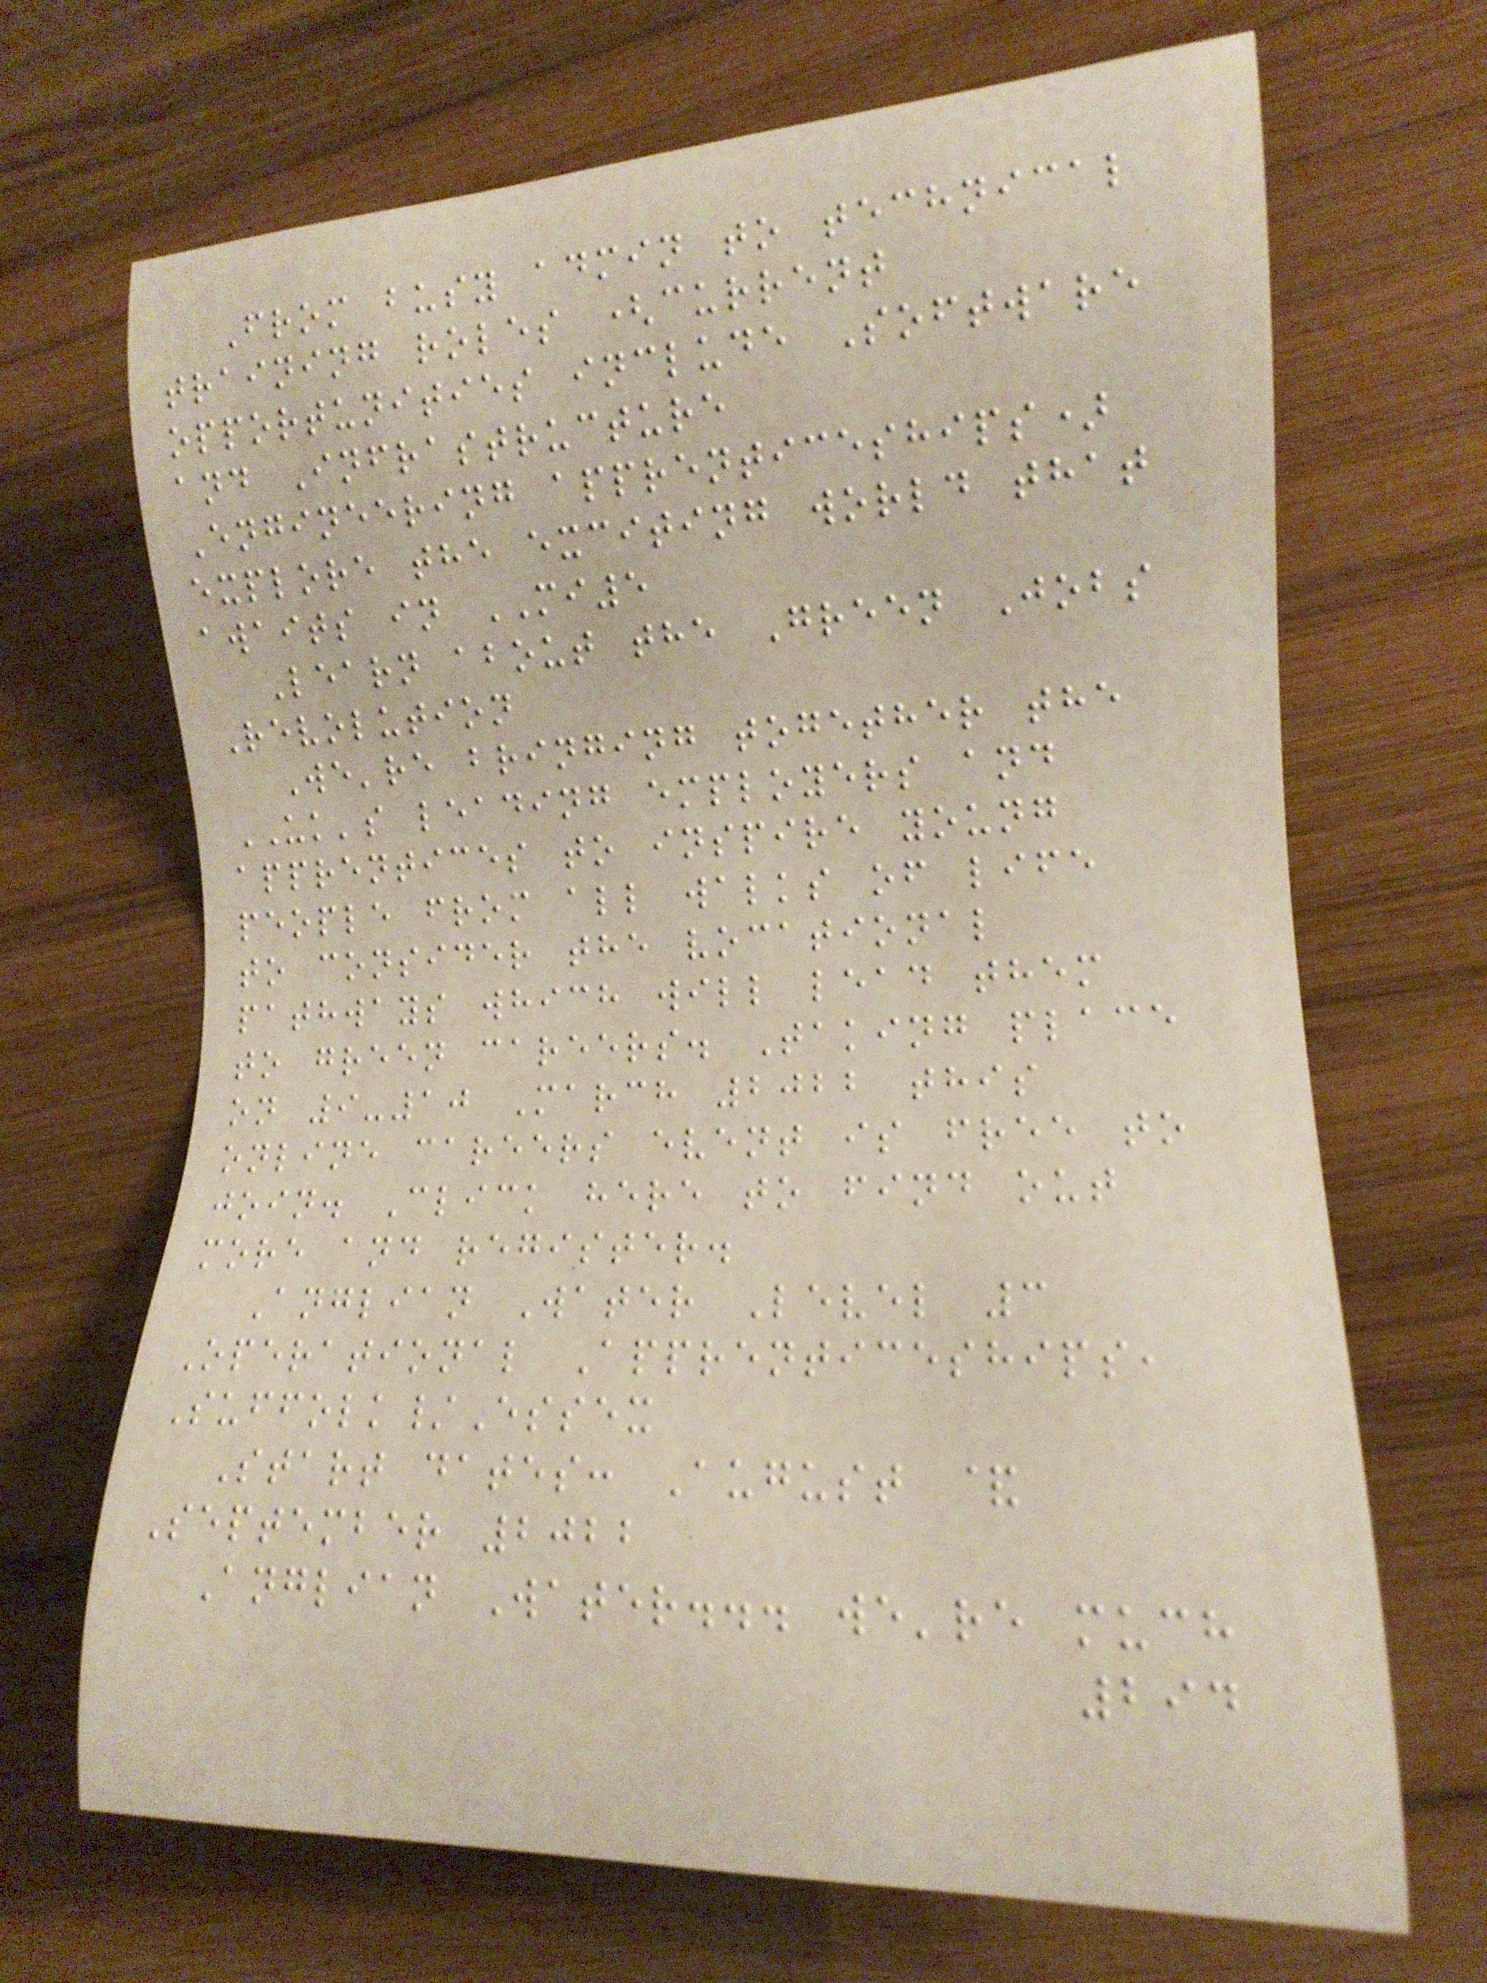From busy admin to technical
training roles (current
opportunities include Software
and Infrastructure
Engineering apprenticeships)
explore the exciting world that
awaits in MI5
Learn about the Green Jobs
Revolution
We're bringing together the
UK's leading employers and
apprentices to inspire young
people from all walks of life
to consider the vocational
pathways which will lead them
to green careers. Taking place
on 9-10 March 2022 this
online careers event is free to
join. Click here to find out
more and register.
Anglian Water Level 3
Operational Apprenticeships,
Suffolk/Essex
Start dates: August &
September 2022
Anglian Water... we're much
294
